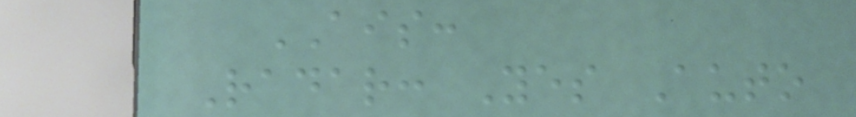AIS:
Radar: Yes Auto
